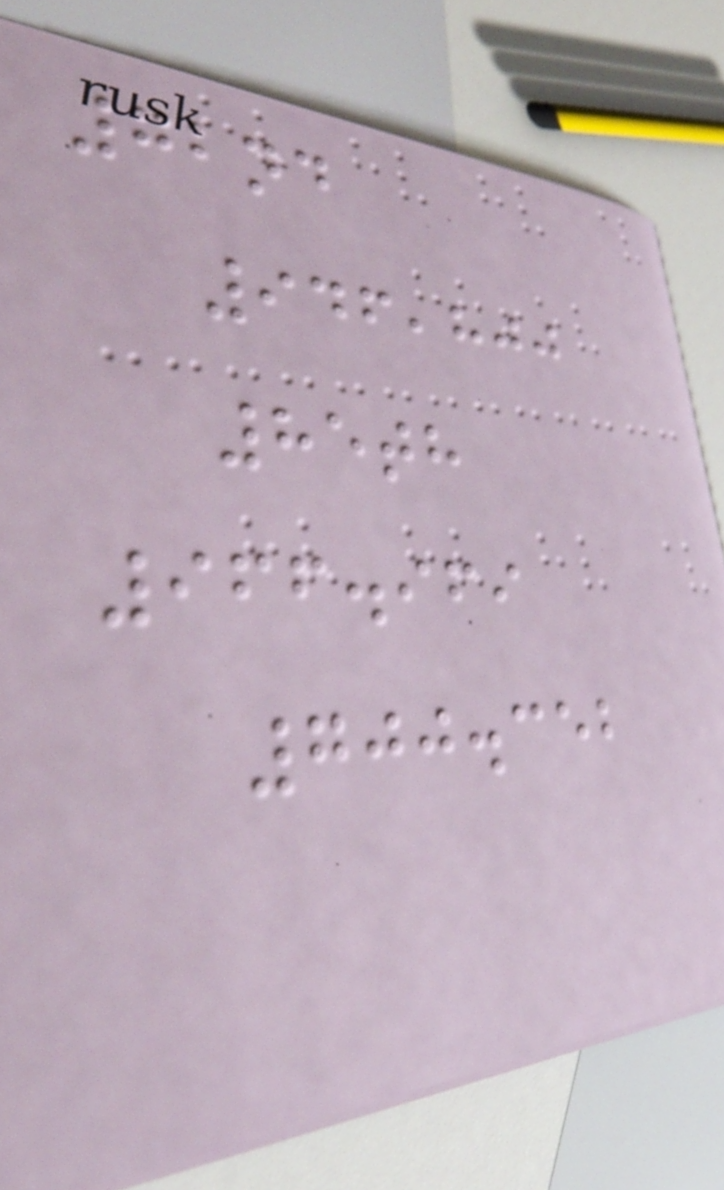72nd
946,800
85th
966.969
700.352
